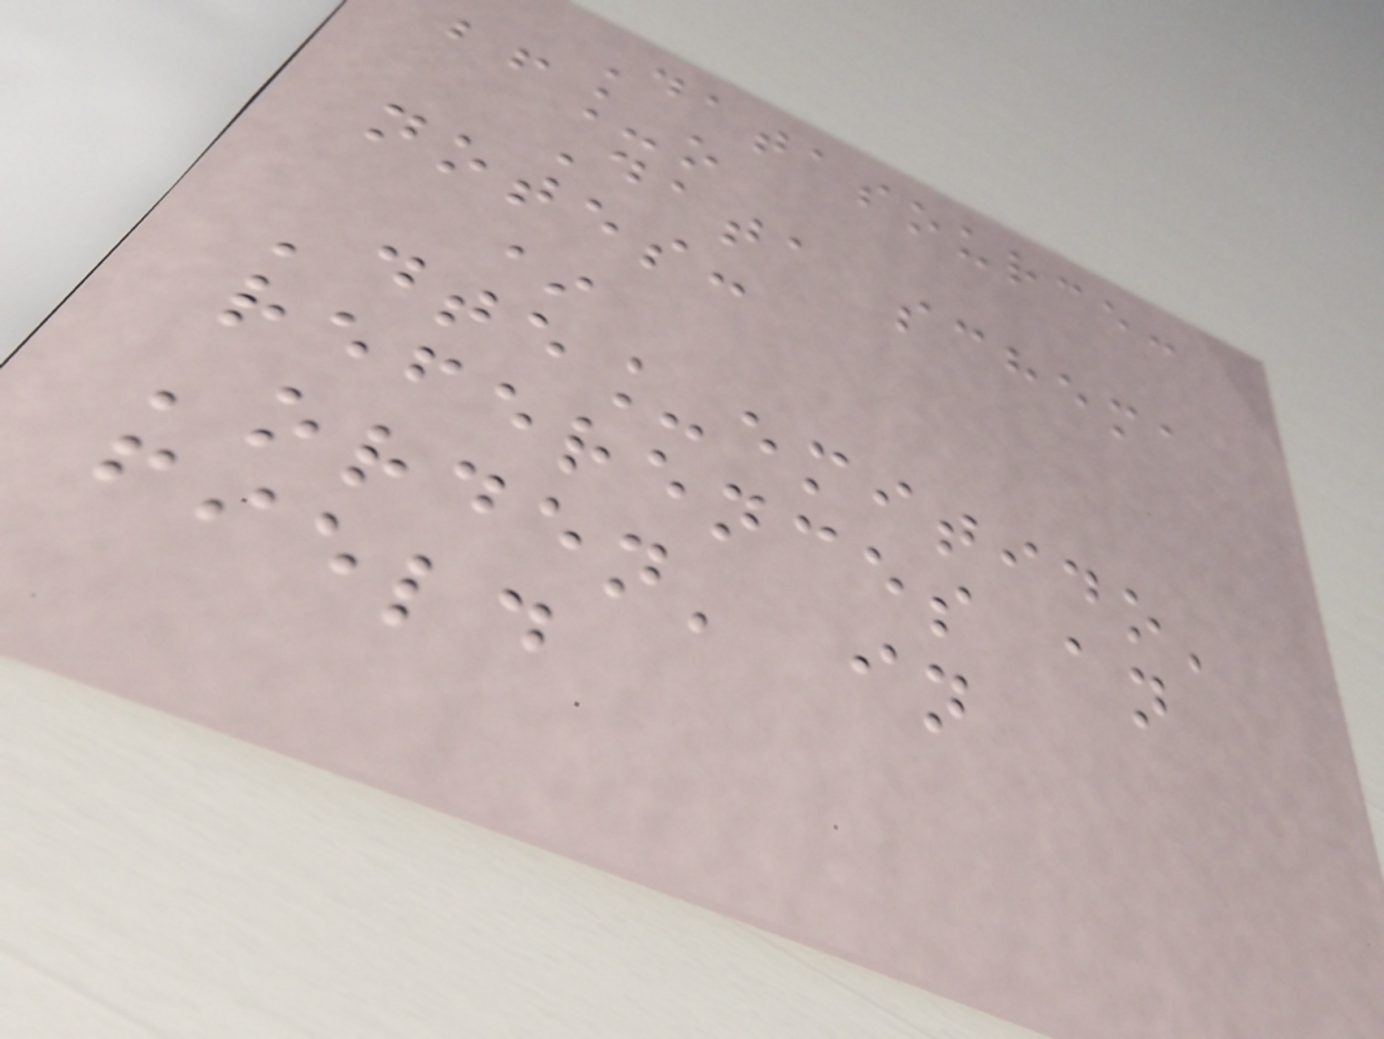Datasource:
bf_o
Data schema
notes:
*
'dte_emitido'
references an
'orden' in
field
